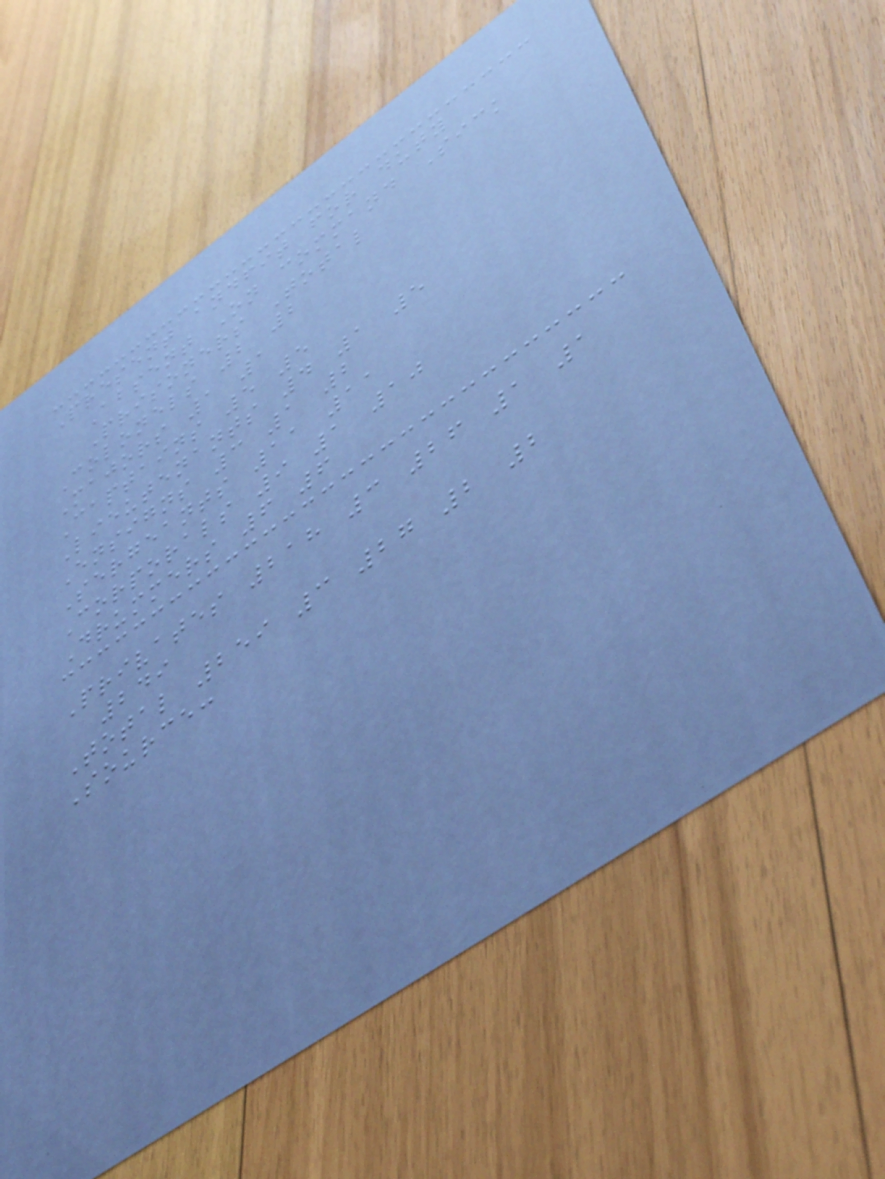Present andfit for duty
Absent On command Sick
Prisoners Total
Colonels 2 2
Majors 1 1
Captains 5 5
Lieutenants 4 1 5
Ensigns 3 1 2
Sergeants 11 11
Corporals 9 1 10
Drummers 6 6
Privates 218 3 26 1 1
249
Total 259 3 27 2 2
Source:
